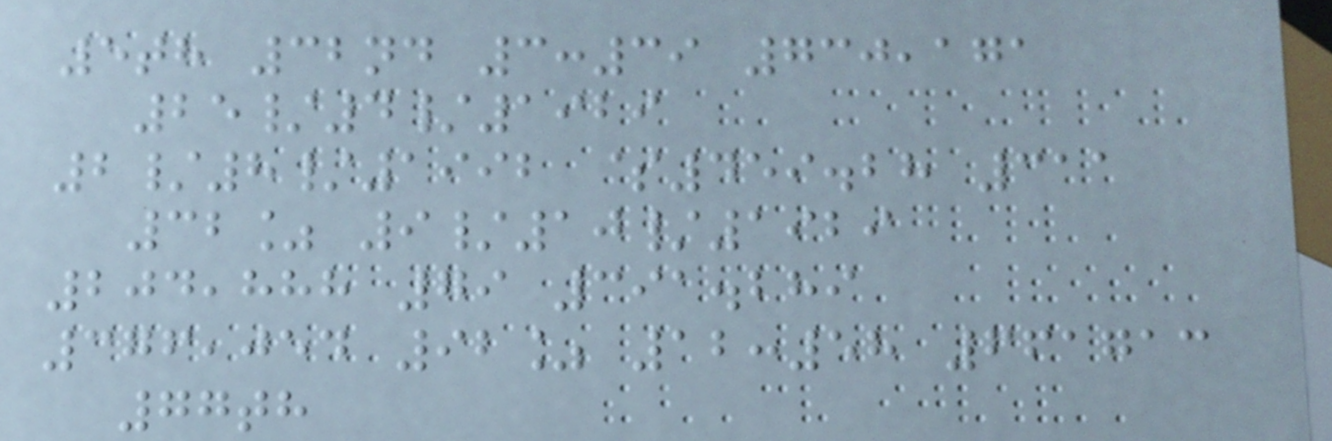5th 32nd 3:39 730,171
25/4/1929
2/8/1992 $459.28 311
32% 9/10/1929
204,888 79 391.289
376,054 92% 12:58 661713
77th
